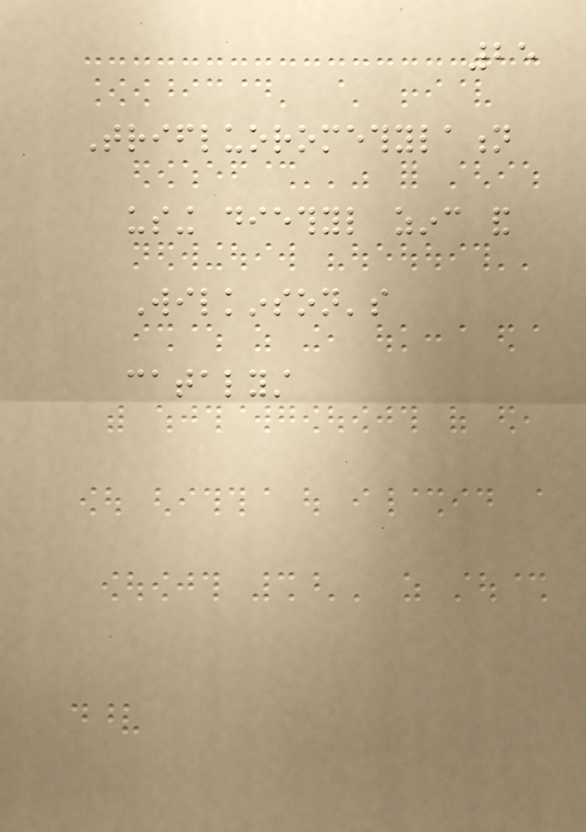25
Trifluoromethylation
using diethyl zinc and
Wilkinson's
catalyst
